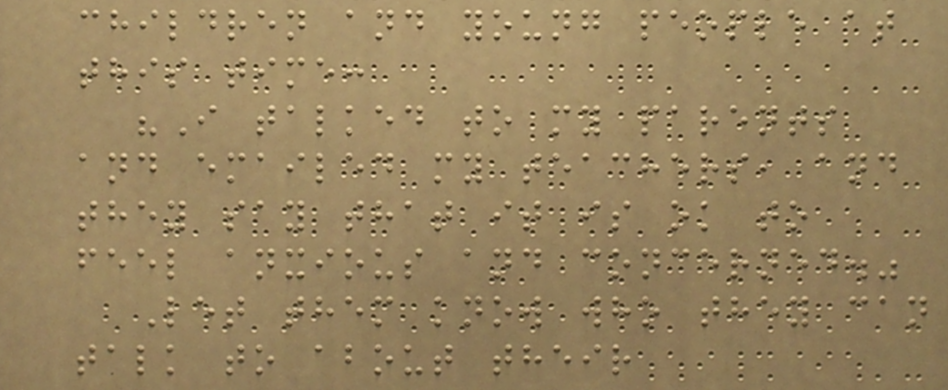children and young people at
this time:
"I talked to my parents
and emailed my teachers, and
they say that it is ok to
feel anxious and concerned."
Let them know who they can
talk to about their
